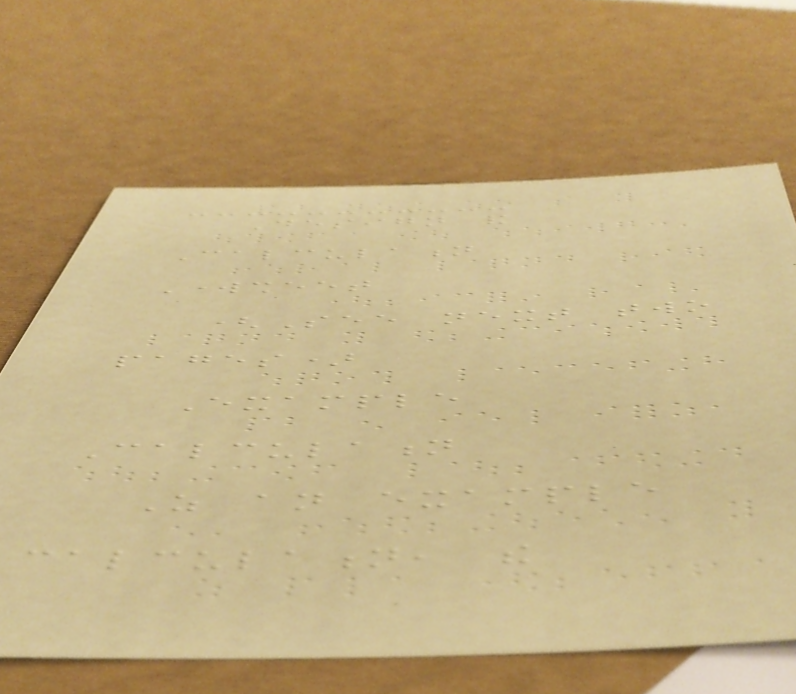Design and
Calculation
Worksheet
(See next two
pages)
Example
Calculation
As an example
calculation, the
